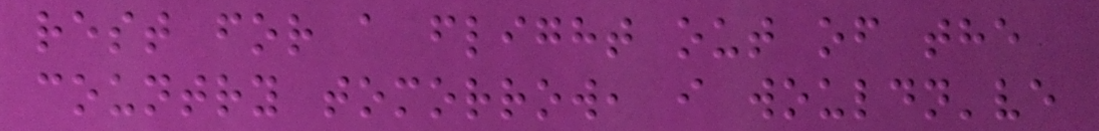rest for a flight out of the
country tomorrow, i wouldn've
